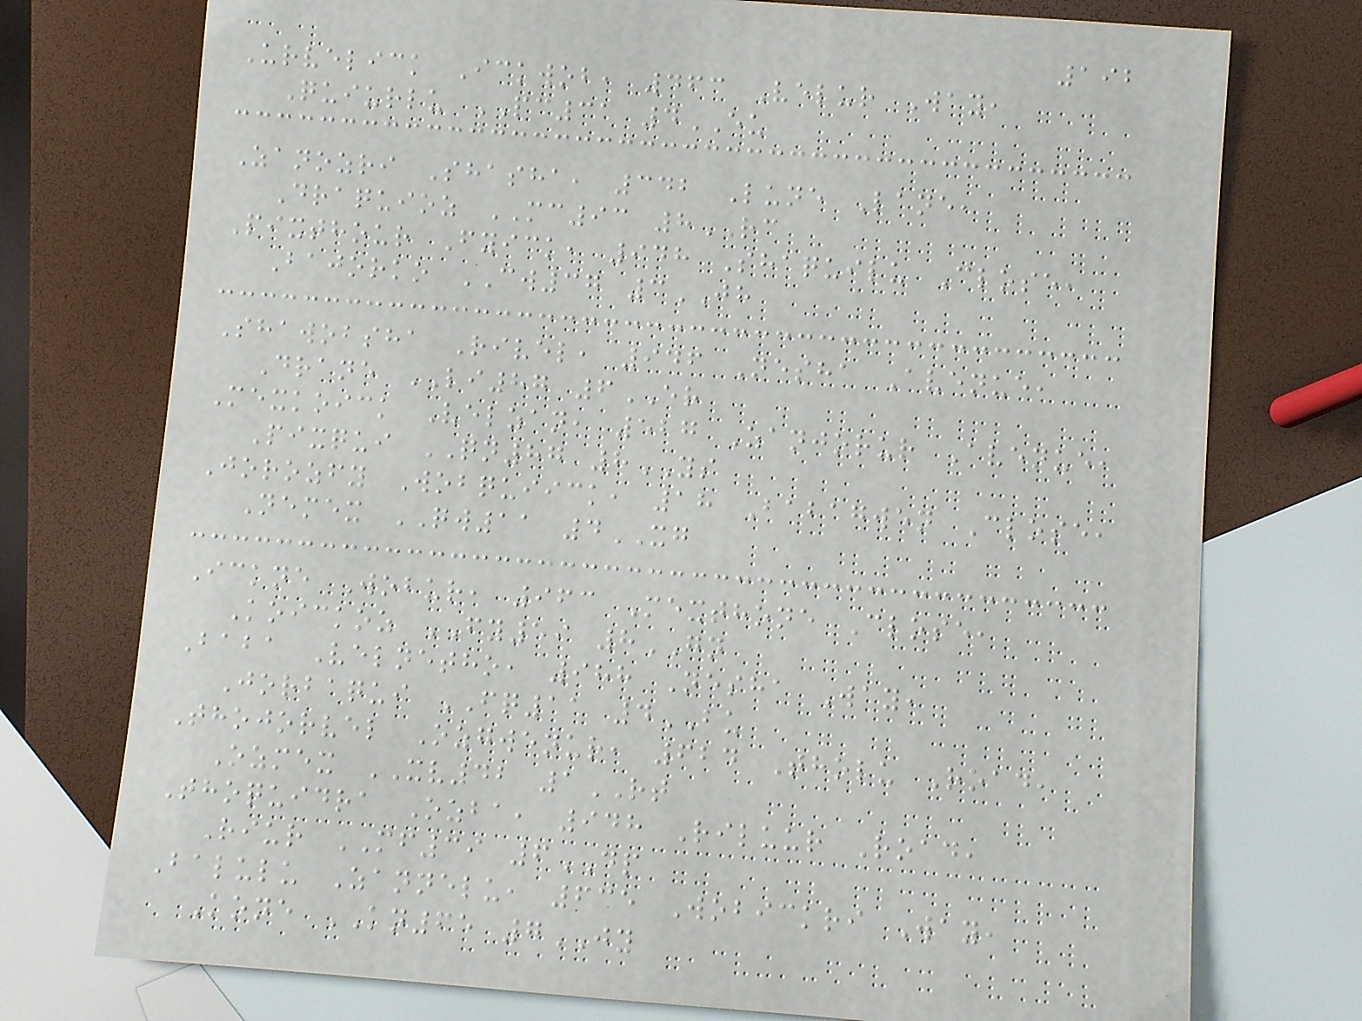192
Urvelick Ickwob, 463 Velur Way,
Quiurlu PC31 4EU
Zanozri Shasha, 342 Lune Lane,
Draquioz MC93 8RC
Pixthour Fyick, 948 Shaquilu Close,
Bajorko CW37 3JH
Shawobsha Rivel, 946 Nesha Avenue,
Drane LI87 6ER
Mexkoick Velzan, 527 Zanjorur Avenue,
Pixqui QN87 8YS
Jorozfy Wobquiick, 18 Babagwen Close,
Nemex QW11 4XG
Ickne Wobur, 963 Mexthone Close,
Koickoz FY59 8GN
Baba Velnetho, 988 Nesha Way,
Jorbaqui FQ11 4BU
Thojorvel Ozgwenur, 624 Tholu Road,
Ozmex XV42 1RT
Thoquidra Ozba, 948 Riluur Road,
Riur MF39 6DP
Balulu Zannelu, 635 Wobickri Way,
Kone KN65 7JY
